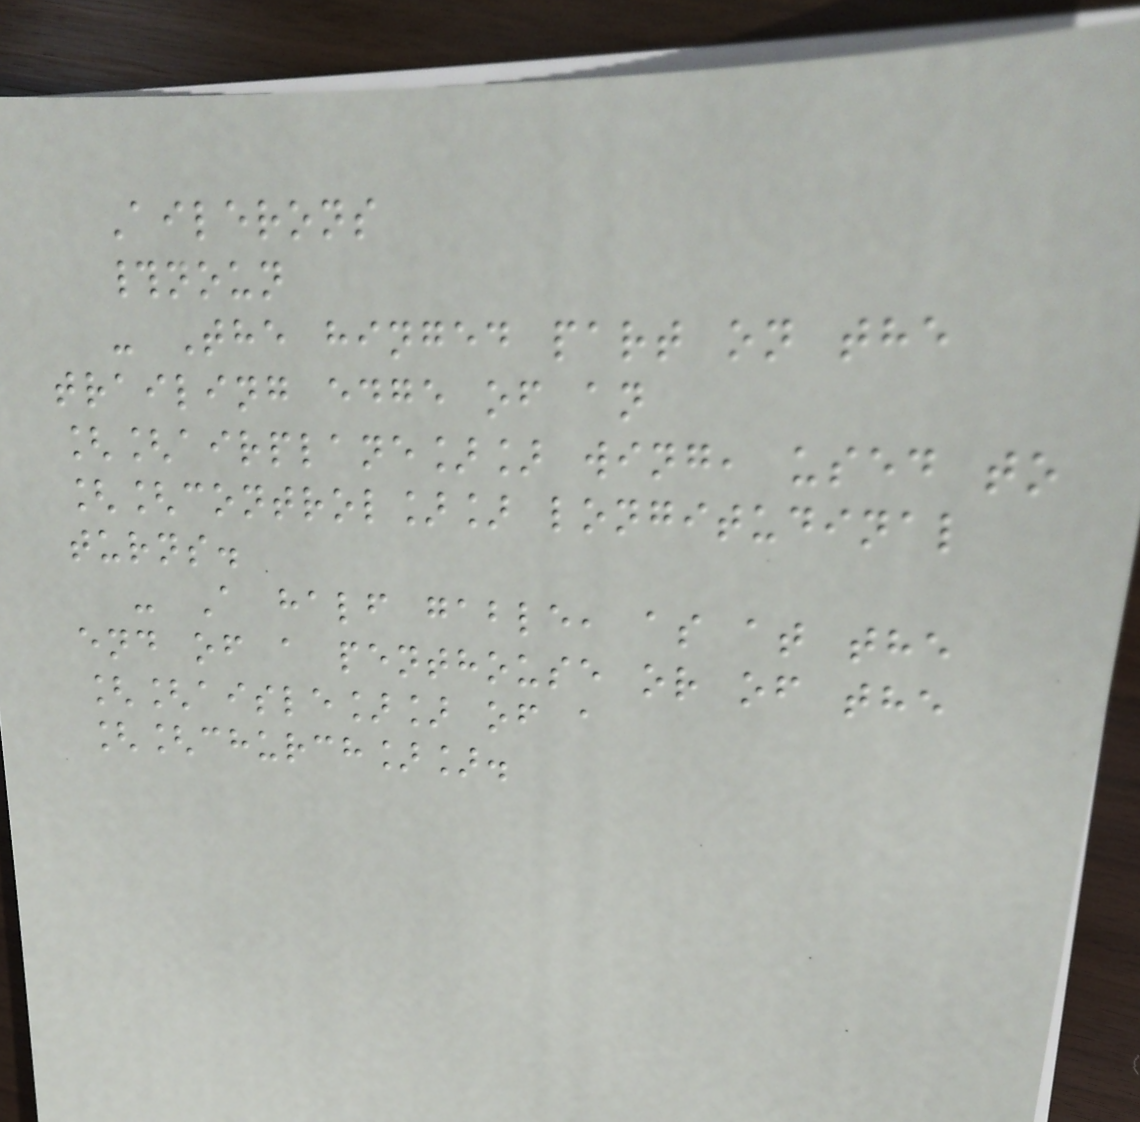Ailerons
#noun
- The hinged part on the
trailing edge of an
[[airplane]] wing, used to
[[control]] longitudinal
turns.
- A half gable, as at the
end of a penthouse or of the
[[aisle]] of a
[[church]].
